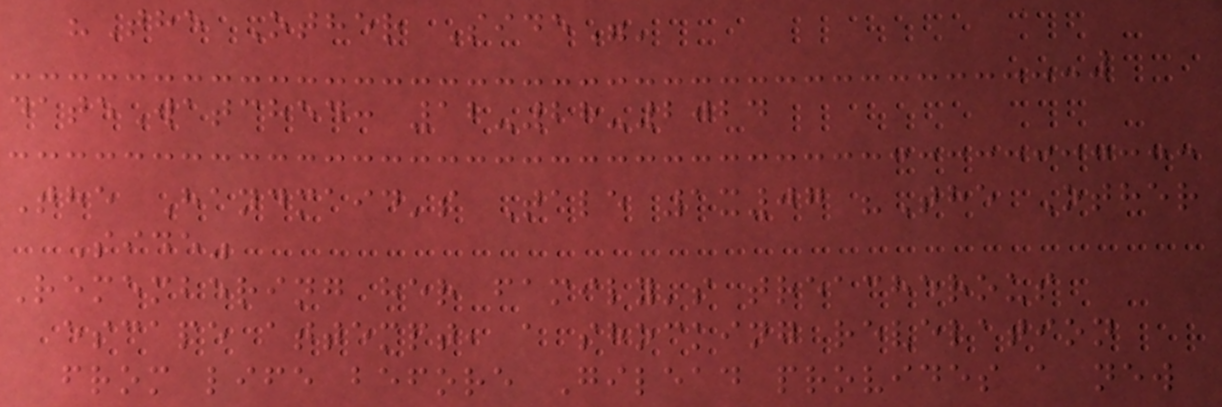"The Other Side"'
dateWatched: 12-28-2024
The Handmaid's Tale 1x07 "The Other
Side"
Remembering her family's treacherous
escape attempt, a shocking revelation
from life before Gilead provides a new
